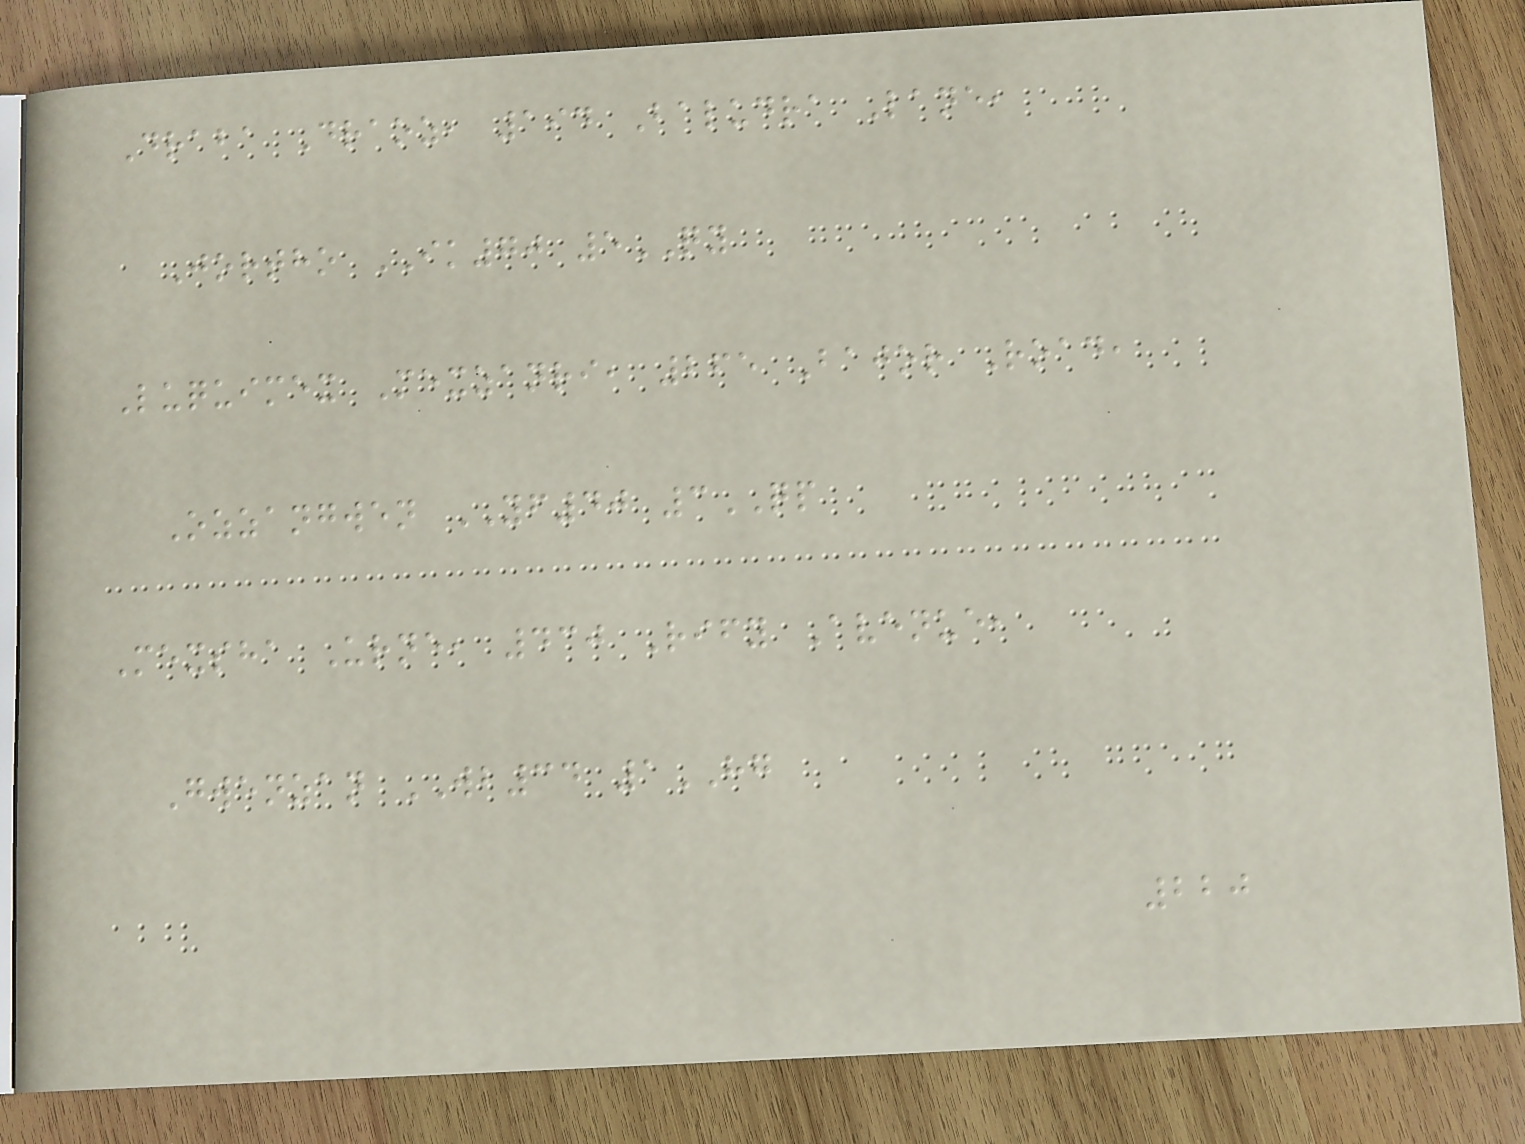Draba Draoz, 194 Baludra Lane,
Jortho IK70 5QY
Luquimex Mexzanri, 265 Bajor Road,
Ozzangwen YF40 3QP
Mexsha Urne, 430 Rify Avenue,
Gwenzan WB34 1HG
220
